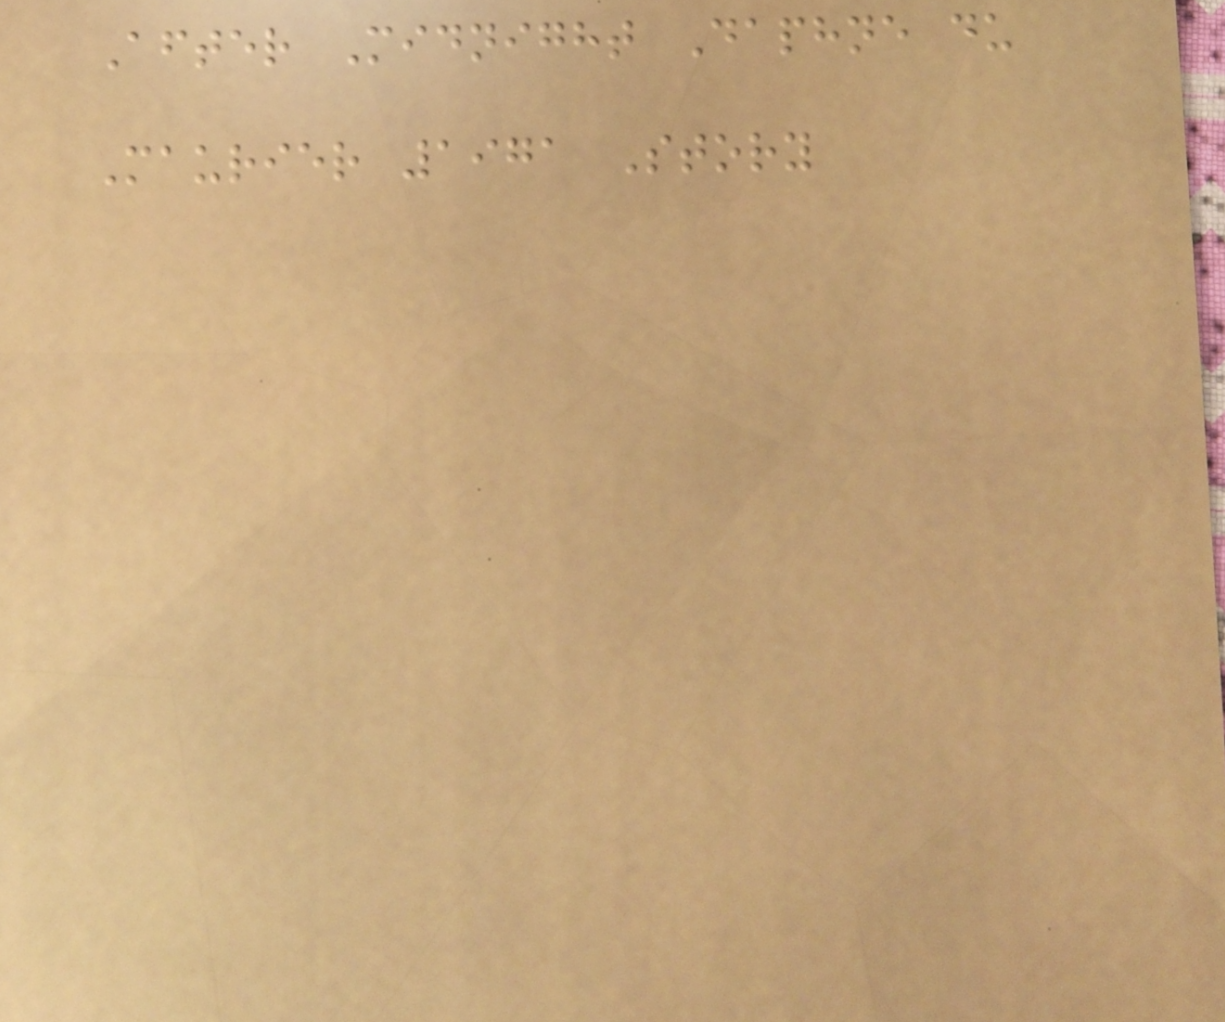After Midnight Daphne du
Maurier 1971 Story
